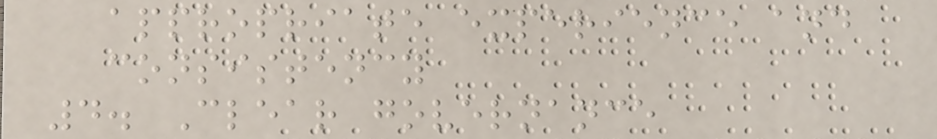appropriate experience and
consistency
4. Clear governance
